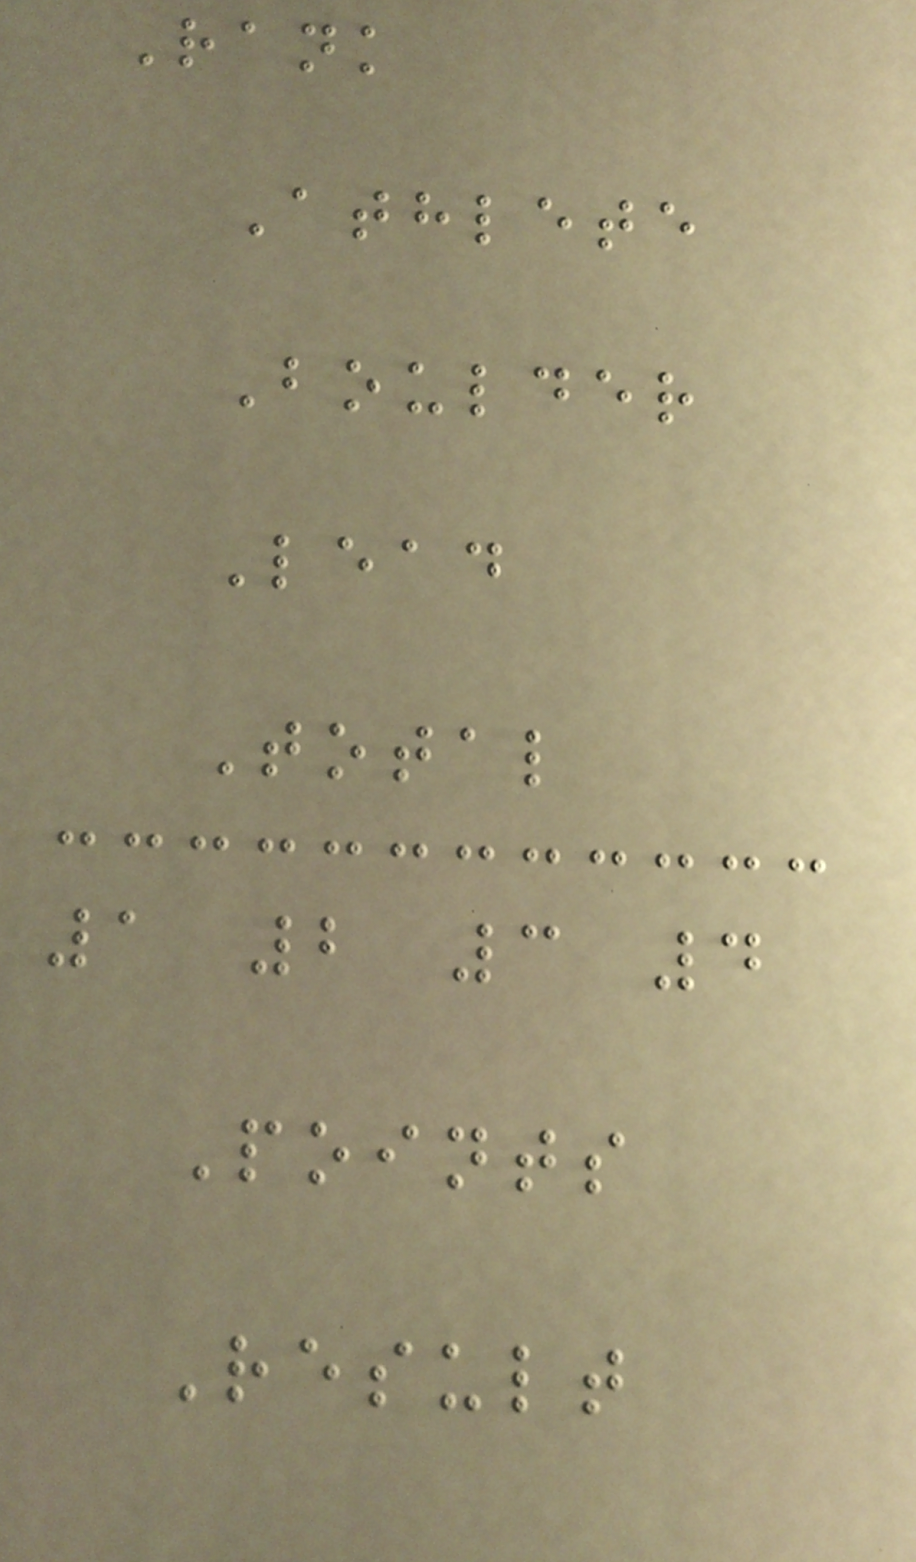Rank
Athlete
Boulder
Lead
Total
1 2 3 4
Points
Result
